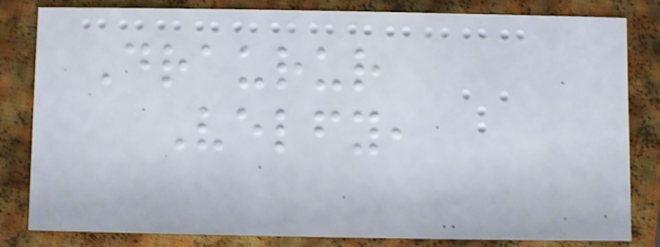Draurur
Velfy,
